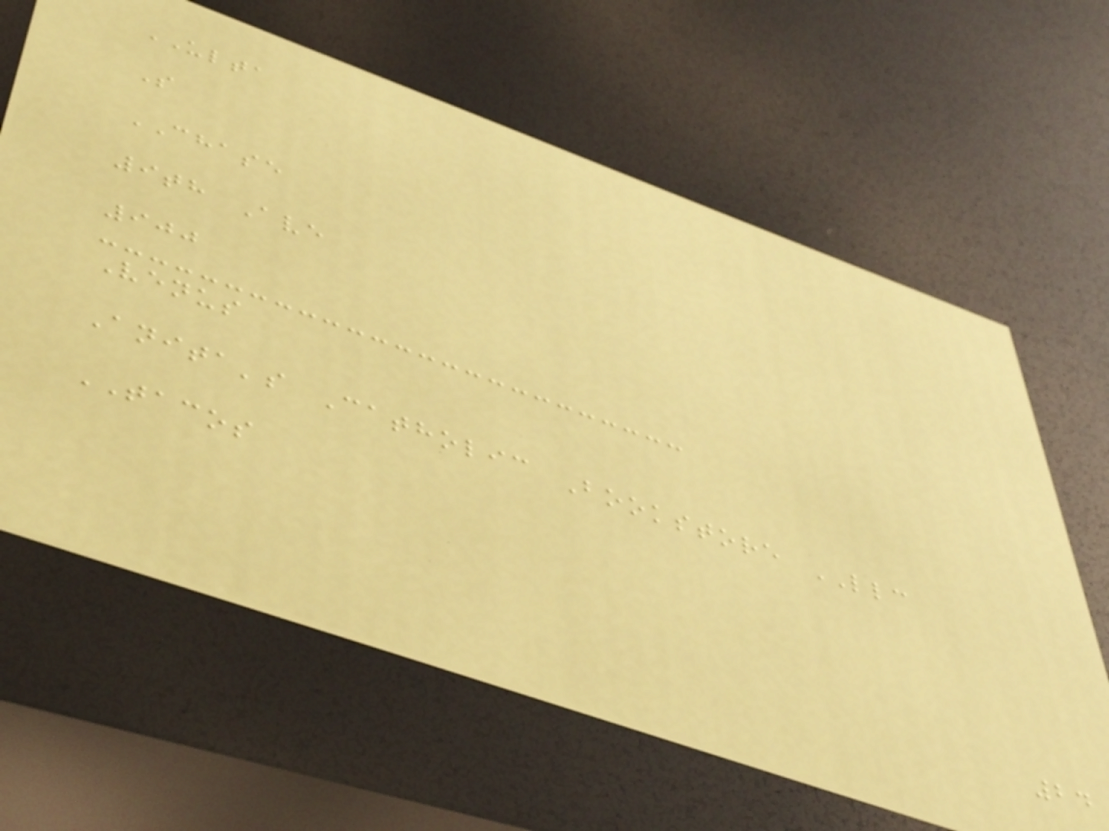ULTA
S
CHASE
9th Ave
900
Venus
Anita's Catholic Bookstore LLC
TACOS
24
